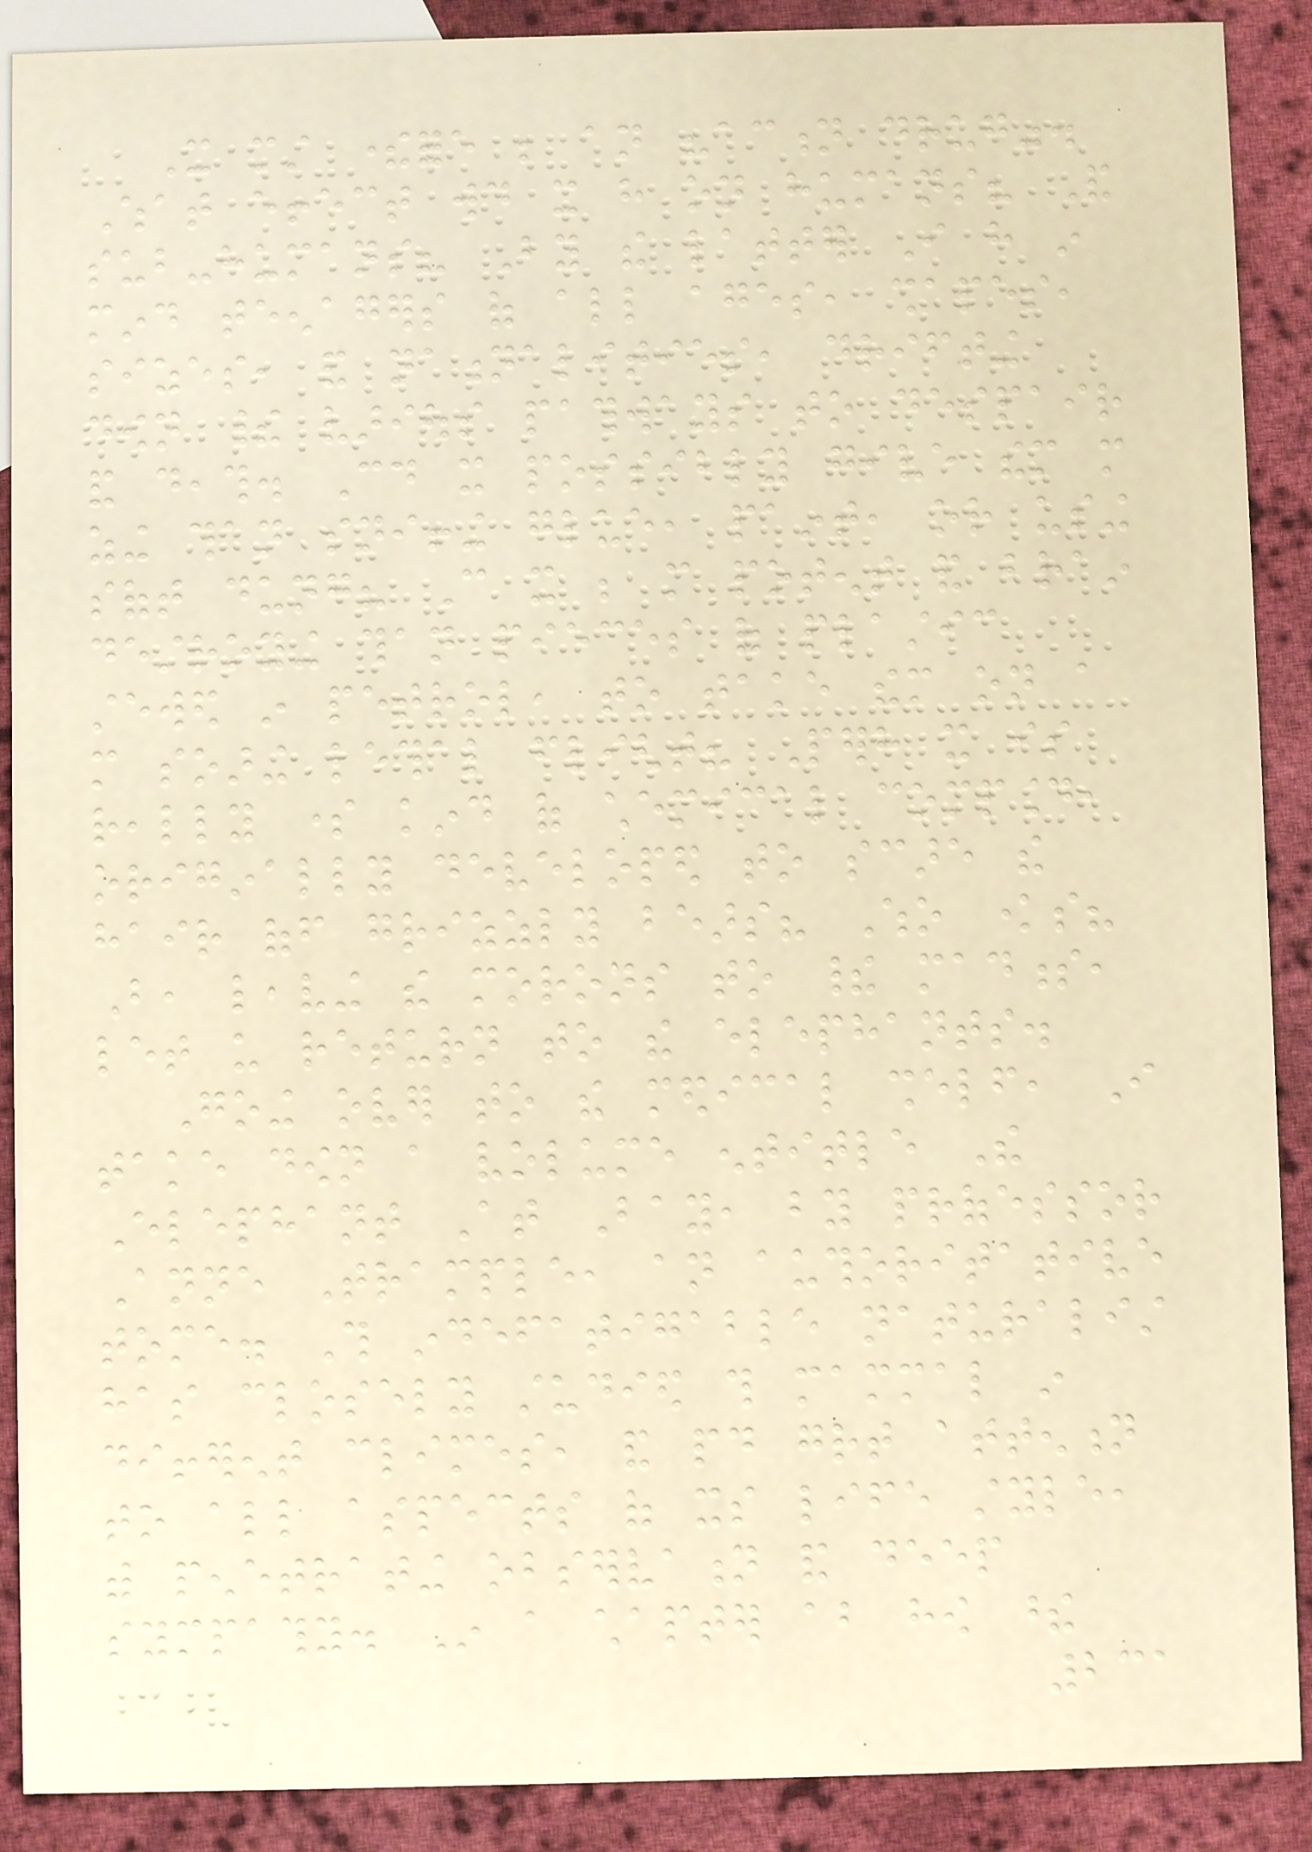It must therefore be an "action drug".
What effect would it have on humans? And
sub-humans? By the latter I have in
mind teenagers of all ages, shapes,
sizes, and nationalities, drifting
down their various pathways to despair
and death. Could it possibly give them more
zing than sniffing glue, paint, or using
soft dung? Can it be more potent and brain
destroying than pieces of plastic
stewed in petrol, to take them on a
more soaring lethal flight? Perhaps it is
really some kind of chemical compound,
originally developed to scare the
hair off grizzly bears? Who knows?
But, leaving the morons to their madness,
let us return to the elephants.
Going over to the medical shelf, I
take down a volume entitle The
Elephant At Bay, by professor
Anne Trample, an authoritative
tome. This indefatigable naturalist
has closely studied this mammal in
different climes, and paid great attention
to all aspects of its life style,
with penetrating observation and deep
sympathy. In a chapter about how these
231
